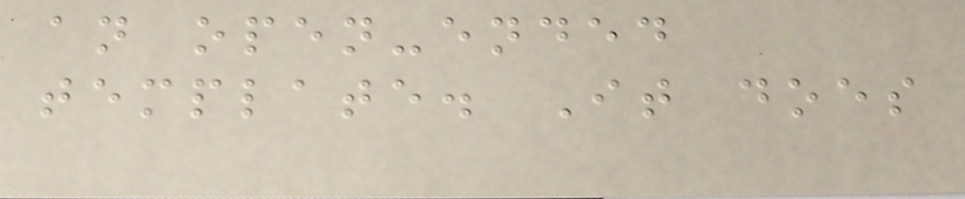an open-ended
template. It does
